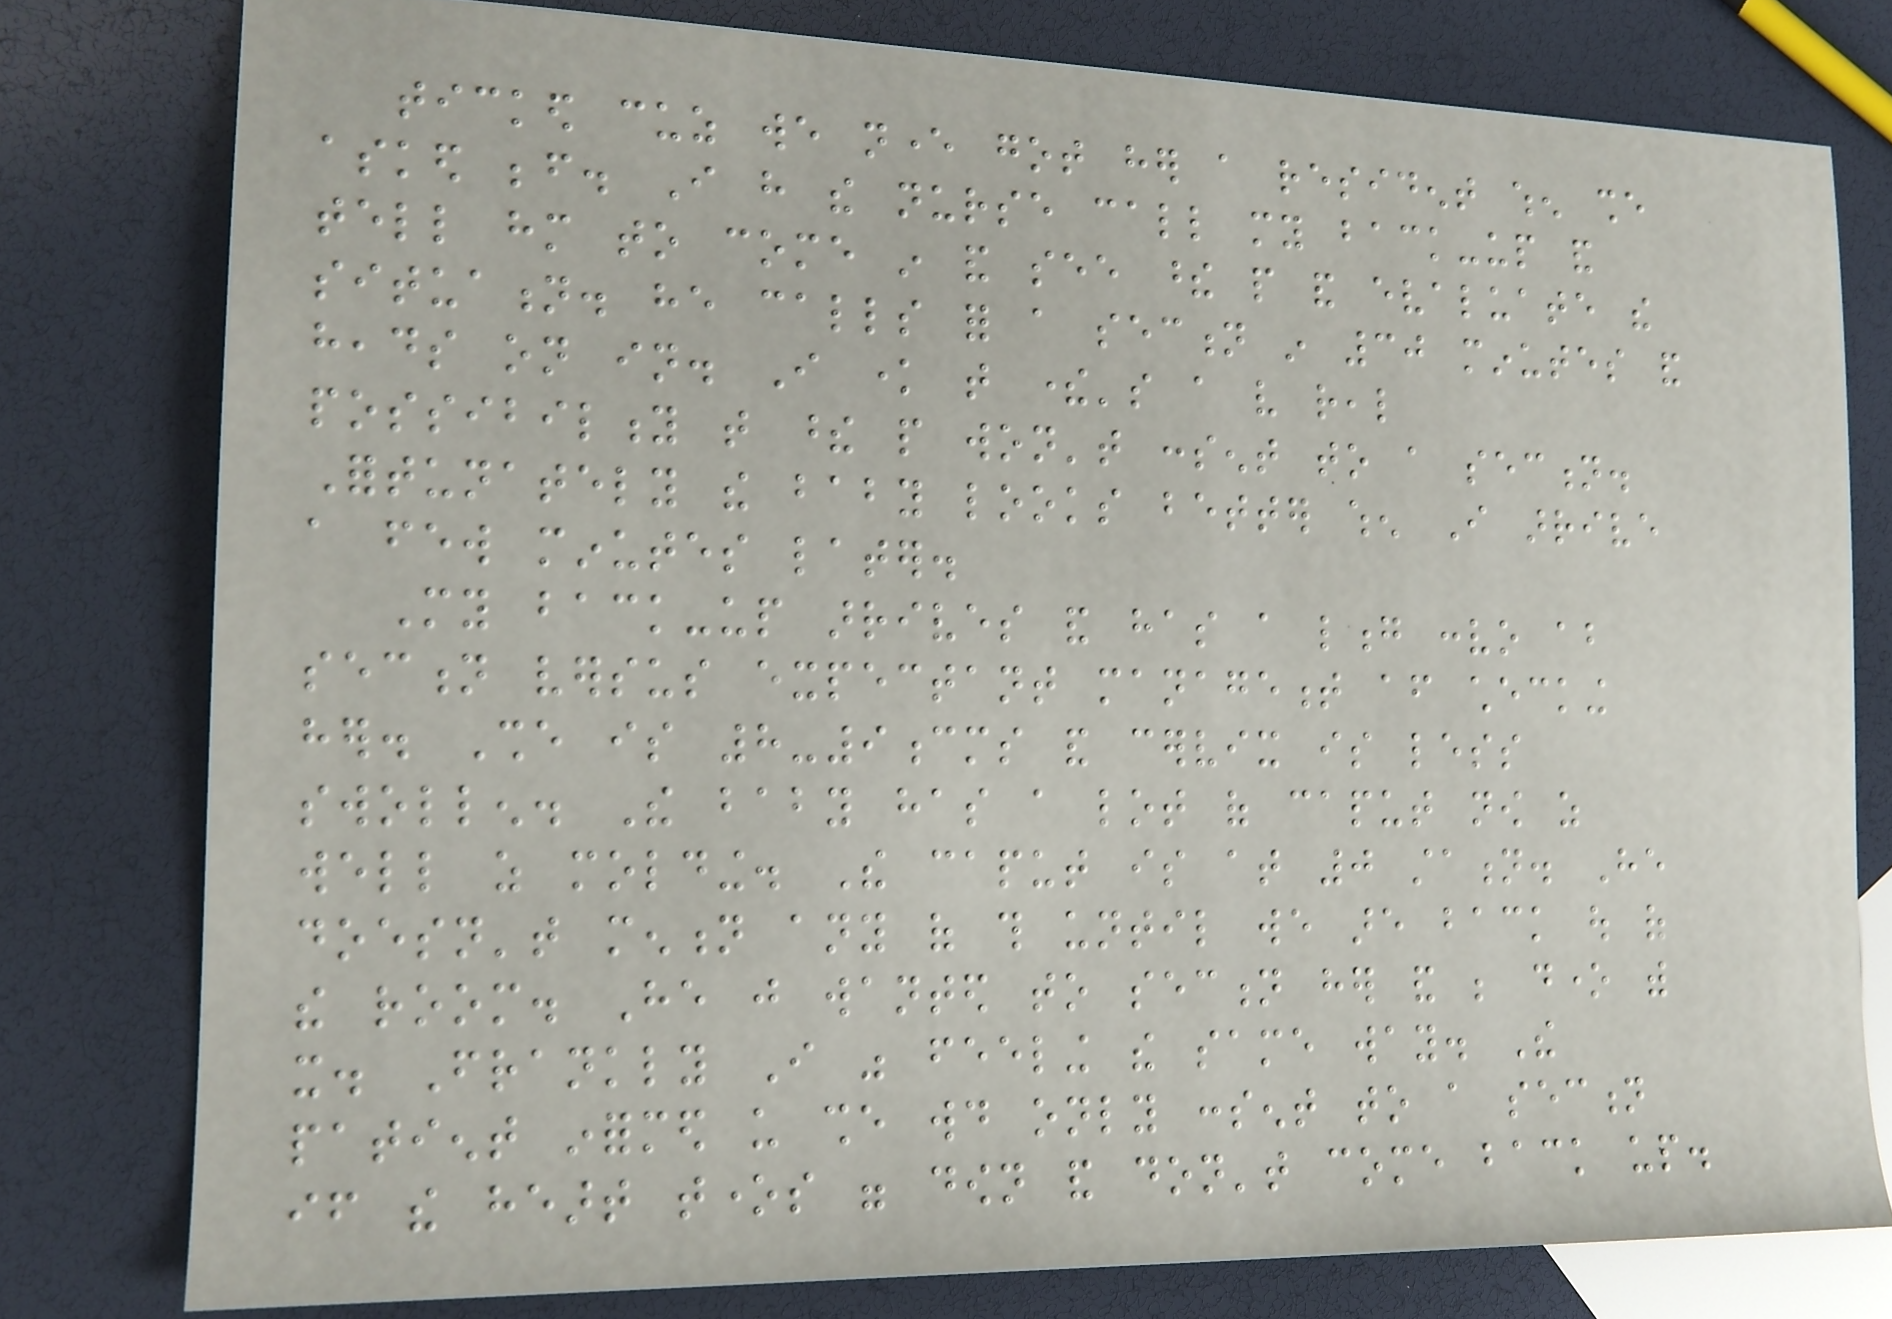ticked cuz we never got her a resident when she
asked before. I have the nurse call my back-up and
tell him to come in and see these people and evaluate the
situation. he calls for a section in 30 minutes and
heads on in. I know that there's a very real
possibility that these people won't consent to a section.
Fortunately the baby looks better when I arrive
a few minutes later.
My back-up arrives and has a long convo about
section versus expectant management after checking
her. She is 8-9cms and cervix is less
swollen. The baby has a lot of caput now as
well as molding. The caput is at 0 station. He
doesn't mention any of this until we are back out of
the room. He just wanted to section her and be done with
it. Frankly I was feeling the same way. The
patient informed us she would only consent to a section
if the heart tones were down and don't come back up.
